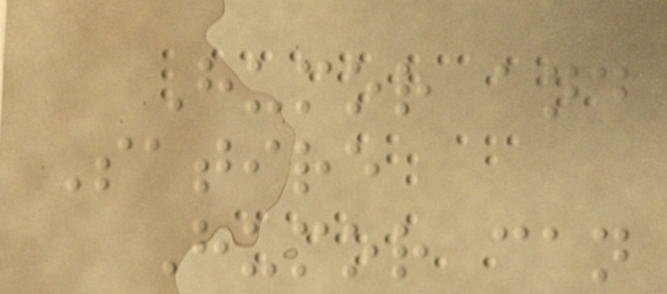Humor and
Satire
Humor can
